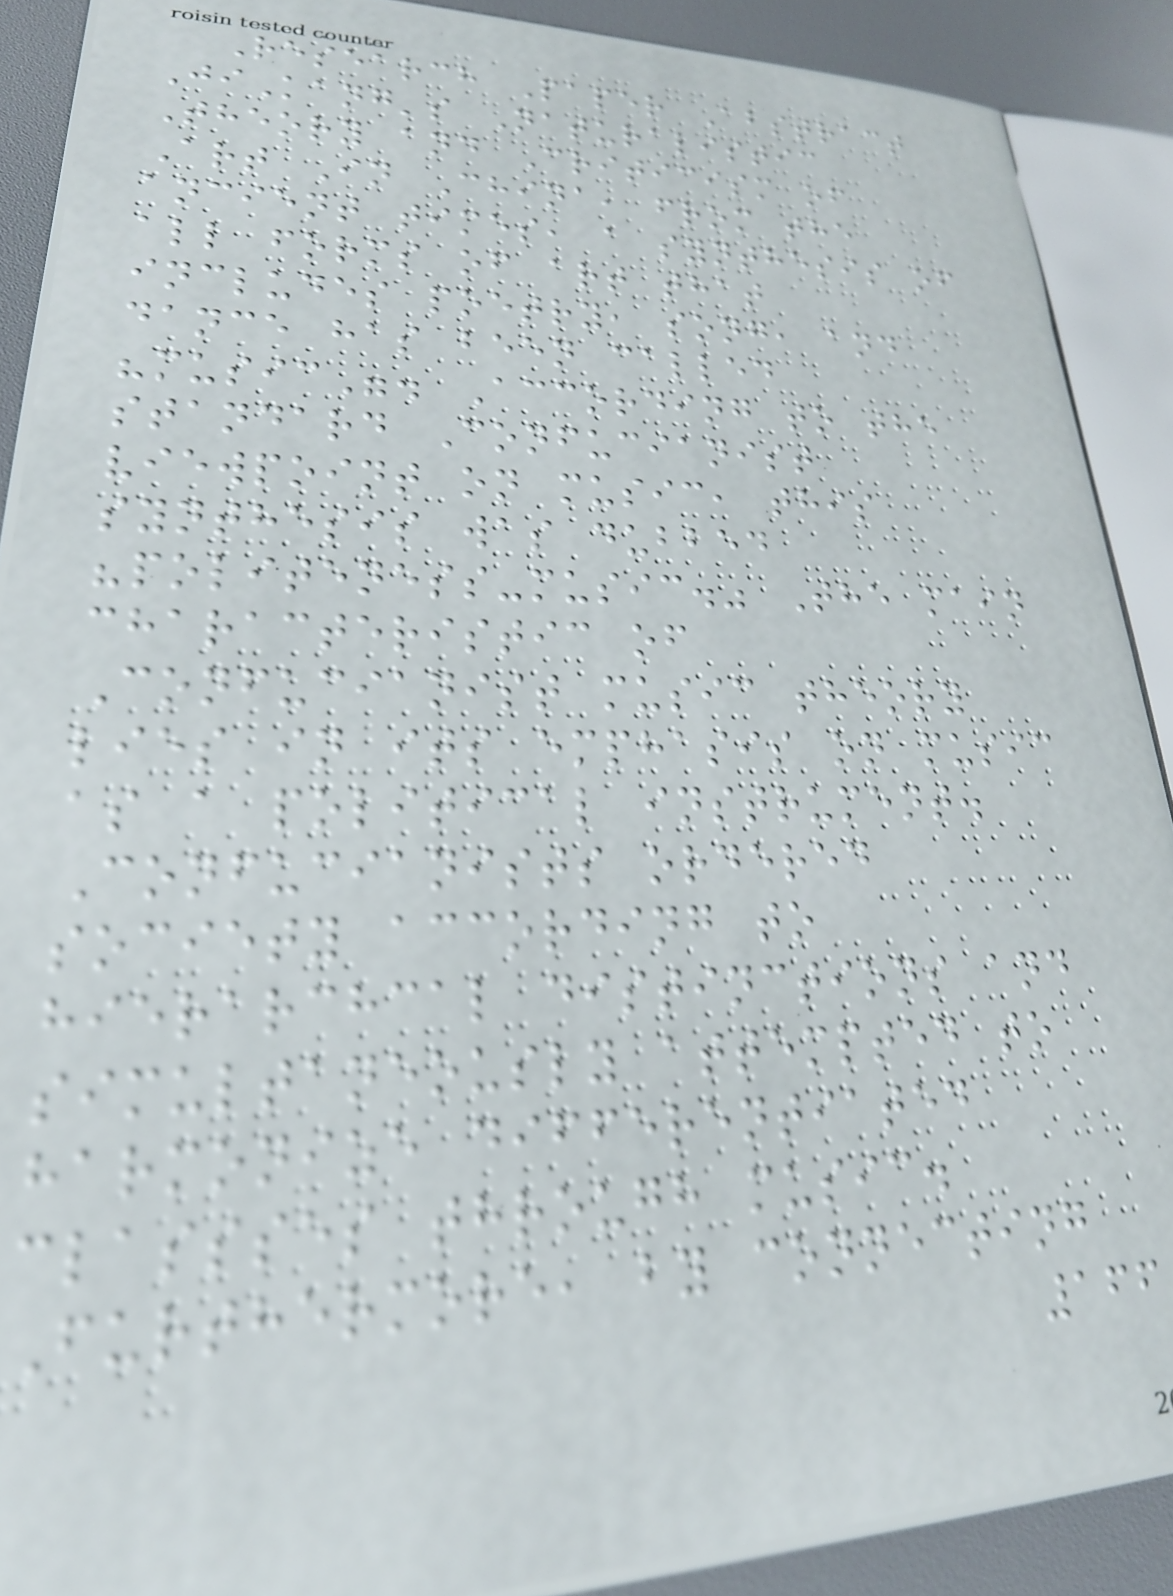Research Paper Abstract
JiKang's Naturalistic
Theory and Criticism of
Art In China, from the
ancient times, a synthesis of
all forms of art that
includes poetry, song, and
dance has been called
"music". According to the
standard Confucianist
viewpoint on music, this
synthesis was dubbed
"politeness-music." The main
characteristic of
Confucianist music theory
lies in its emphasis on music
as a political instrument.
Confucianists ordered
society according to
hierarchcal distinctions and
simultaneously attempted to
harmonize differentiated
classses through music.
Furthermore, by connecting
166
